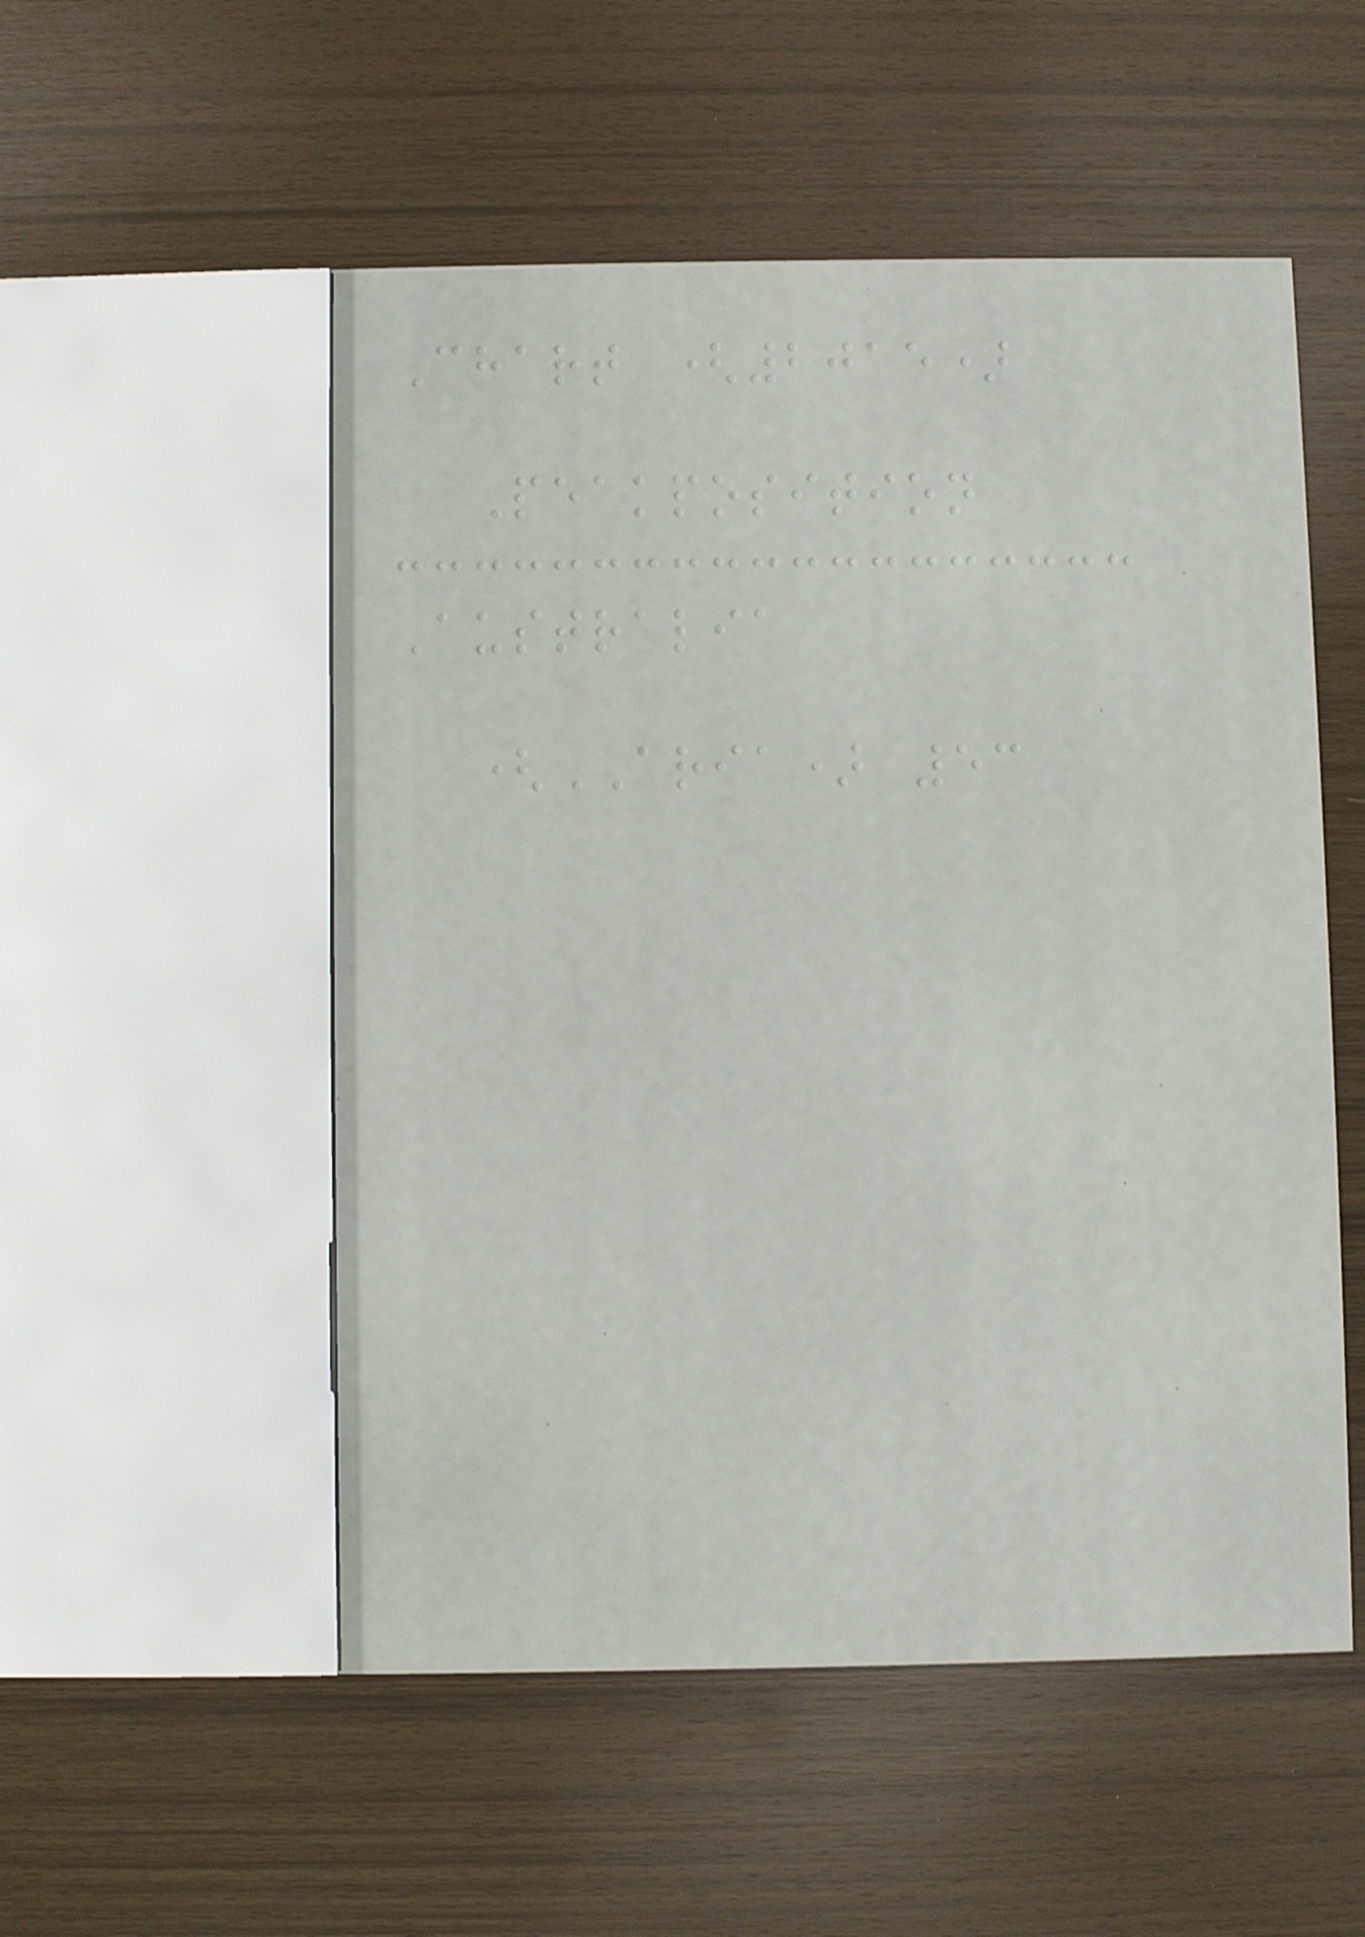Chart (2015)
Peakposition
Australia
(ARIA) 53
